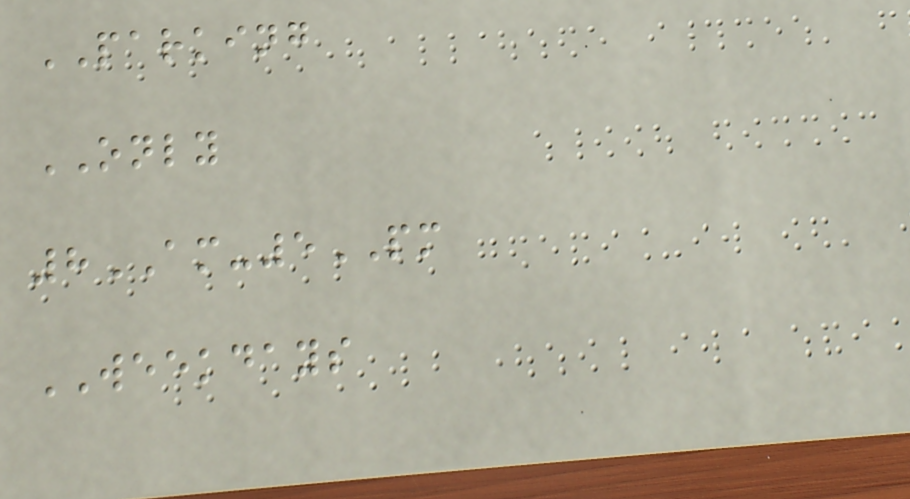PARKING
ONLY
8AM-5PM
WEEKDAYS
